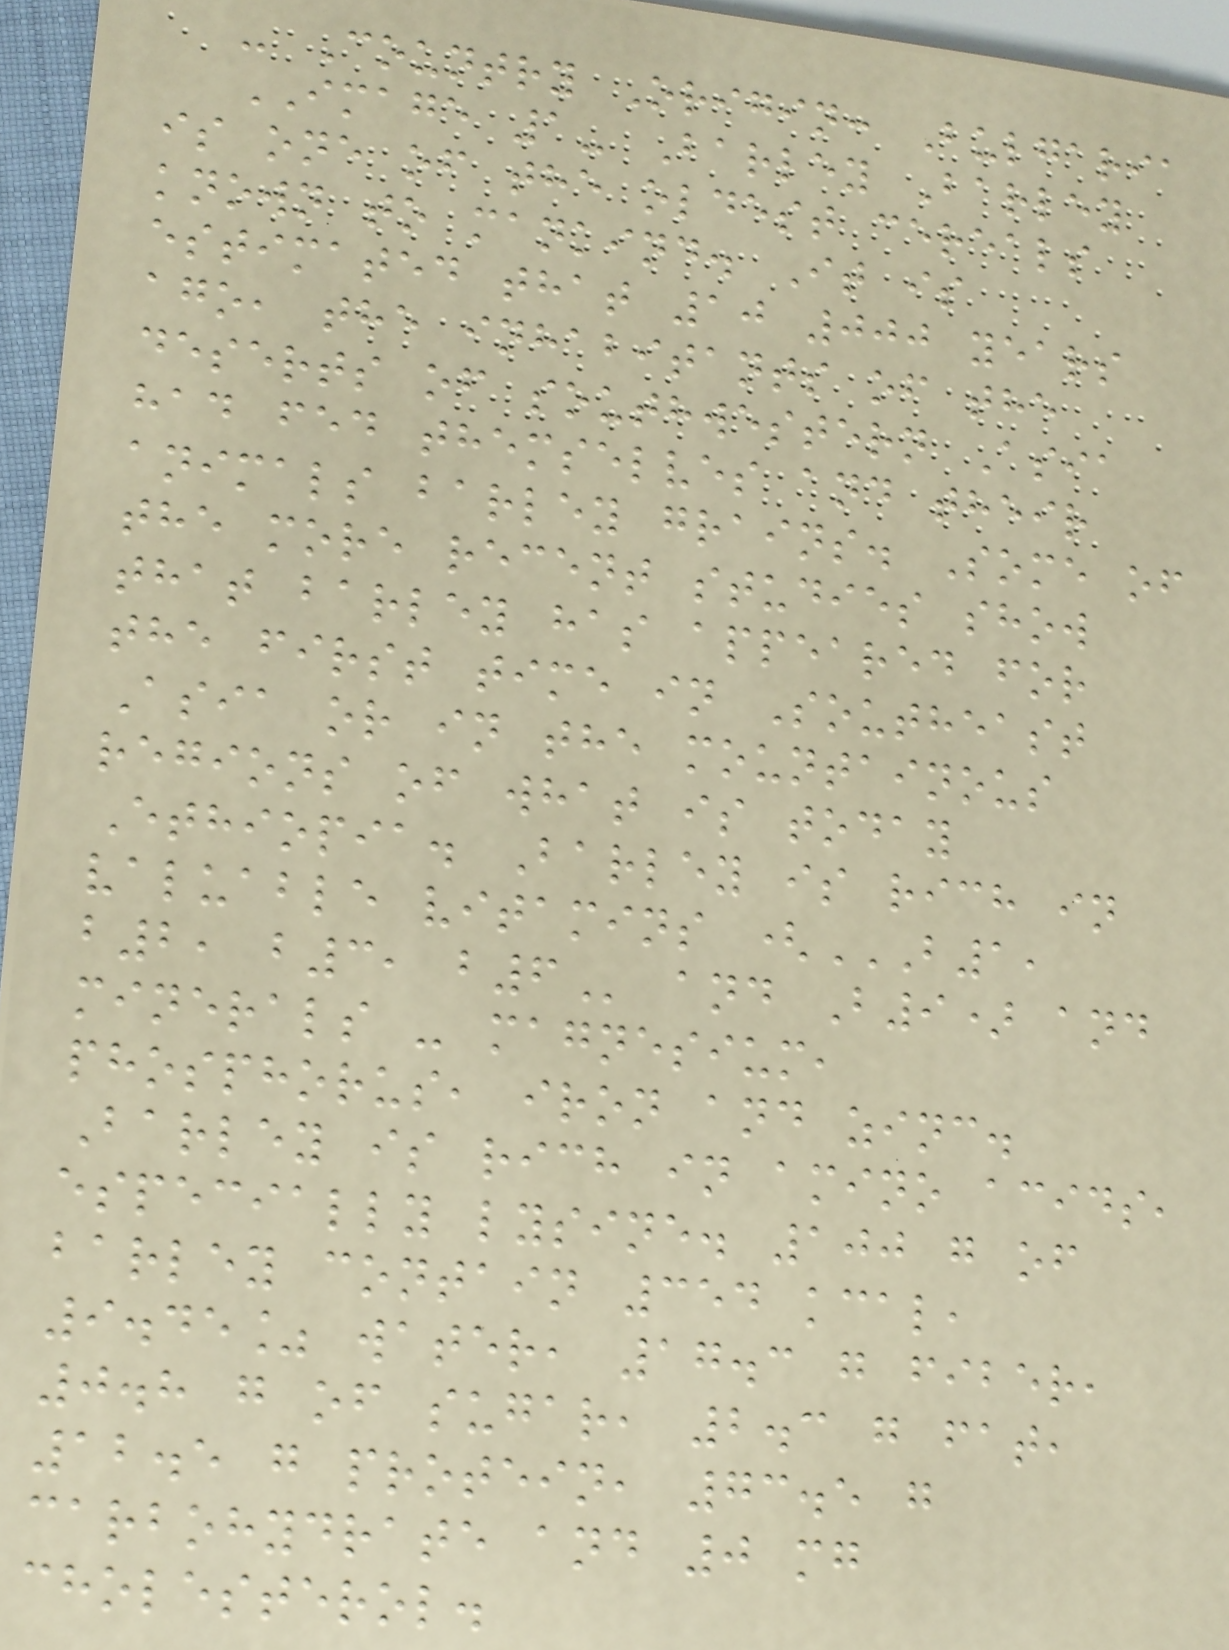- Country Origin: Bulgaria
IMAGE 1- Barley Barley
is one of the oldest cereals
known to mankind. It is
estimated that 10 000 years
ago, the inhabitants of the
deserts of southwestern Asia
had fed themselves and their
animals barley grains. Some of
the more recent studies show
that barley has appeared for
the first time in Southeast
Asia or in the mountainous
regions of what is today
Ethiopia. Barley is rich in
valuable vitamins (B1,
B2, B3, B6 and B9) and
minerals - magnesium,
phosphorus, iron and zinc.
Barley is rich in amino acids,
especially lysine. 100 g of
barley contain 354 kcal,
9.45% water, 17.3 g fiber,
0.8 g of sugar, 2.3 g fat,
12.5 g protein, 73.5 g
carbohydrate and 0 mg
cholesterol.
